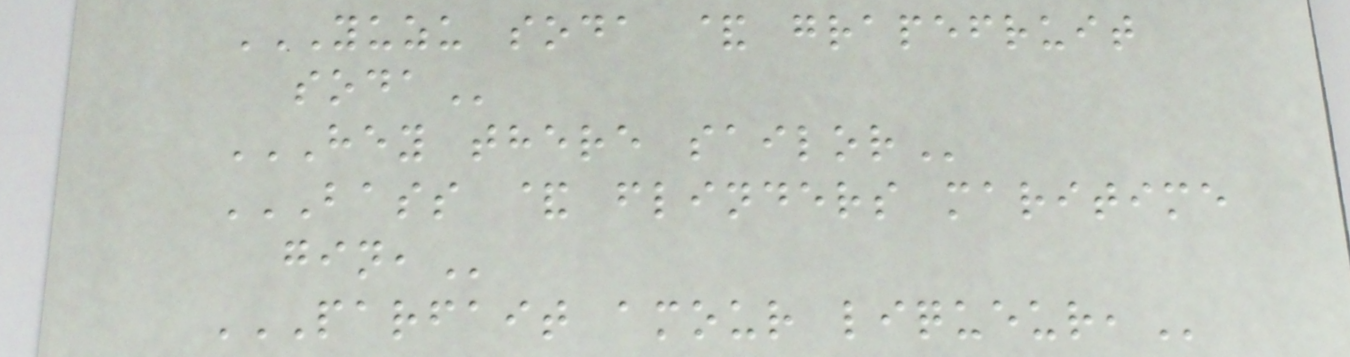YUZU SODA & GRAPEFRUIT
SODA
HEY THERE SAILOR
BASS & FLINDERS MARITIME
GIN,
PARFAIT AMOUR LIQUEUR,
